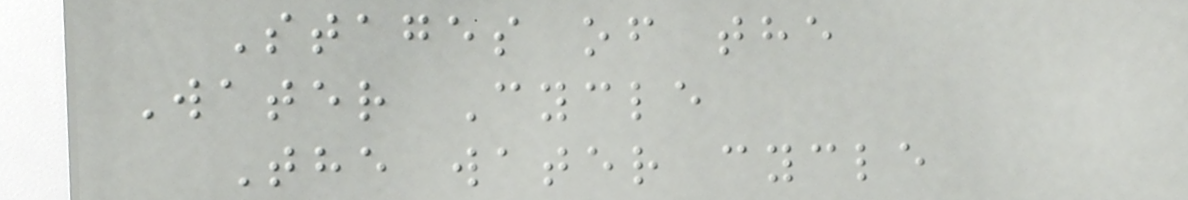Stages of the
Water Cycle
The water cycle
